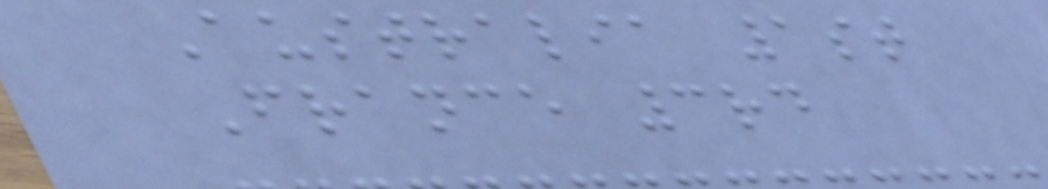Australia 1st
France 3rd
